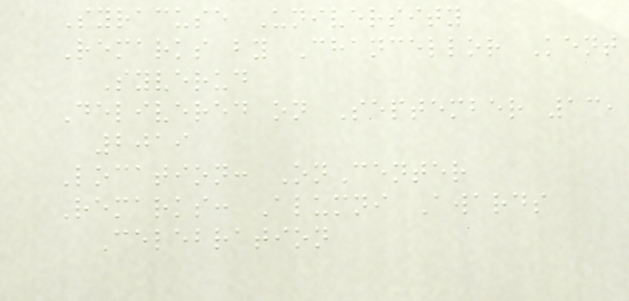Syracuse University
Remarks by Chancellor Kent
Syverud
Delivered on September 13,
2019
Location: OnCenter
Remarks: Alumni Awards
Celebration
